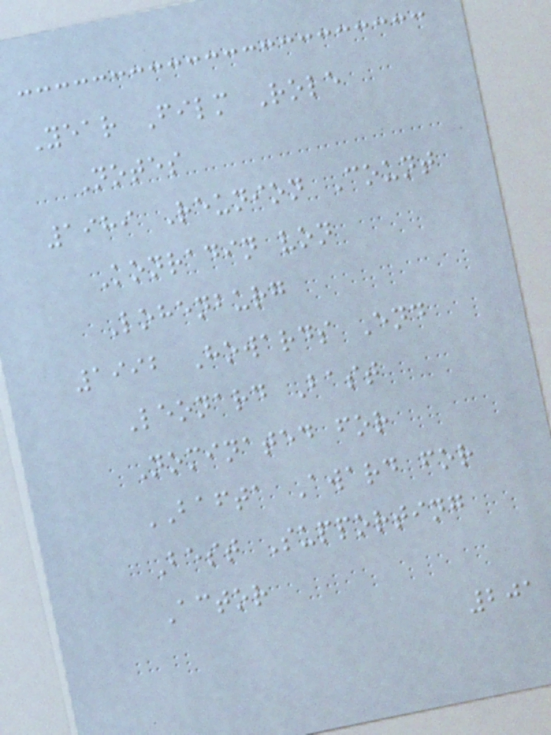Year Film Role
Notes
1989 Reunion Count
Konradin von
Lohenburg
1992 Howards End
Leonard Bast
Nominated for
BAFTA Award for
Best Supporting
Actor
201
